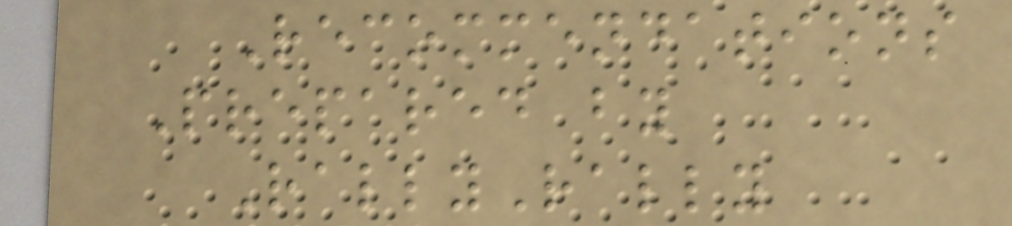Recommendations
Prepared by
RallyRally
